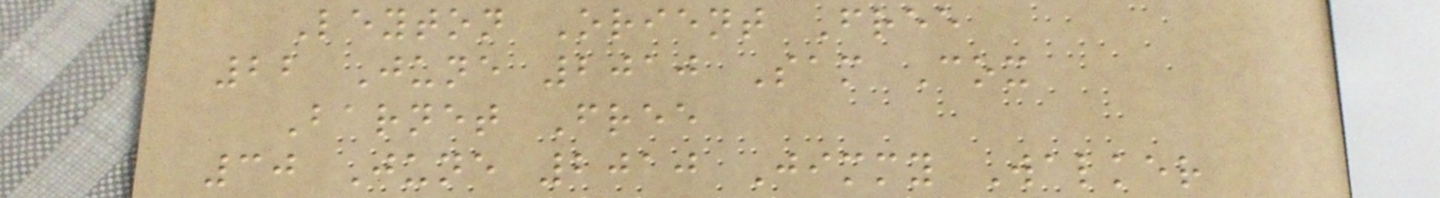Leyton Orient Free
22 June 2010 Sam Cox
Barnet Free
30 June 2010 Jimmy Walker
